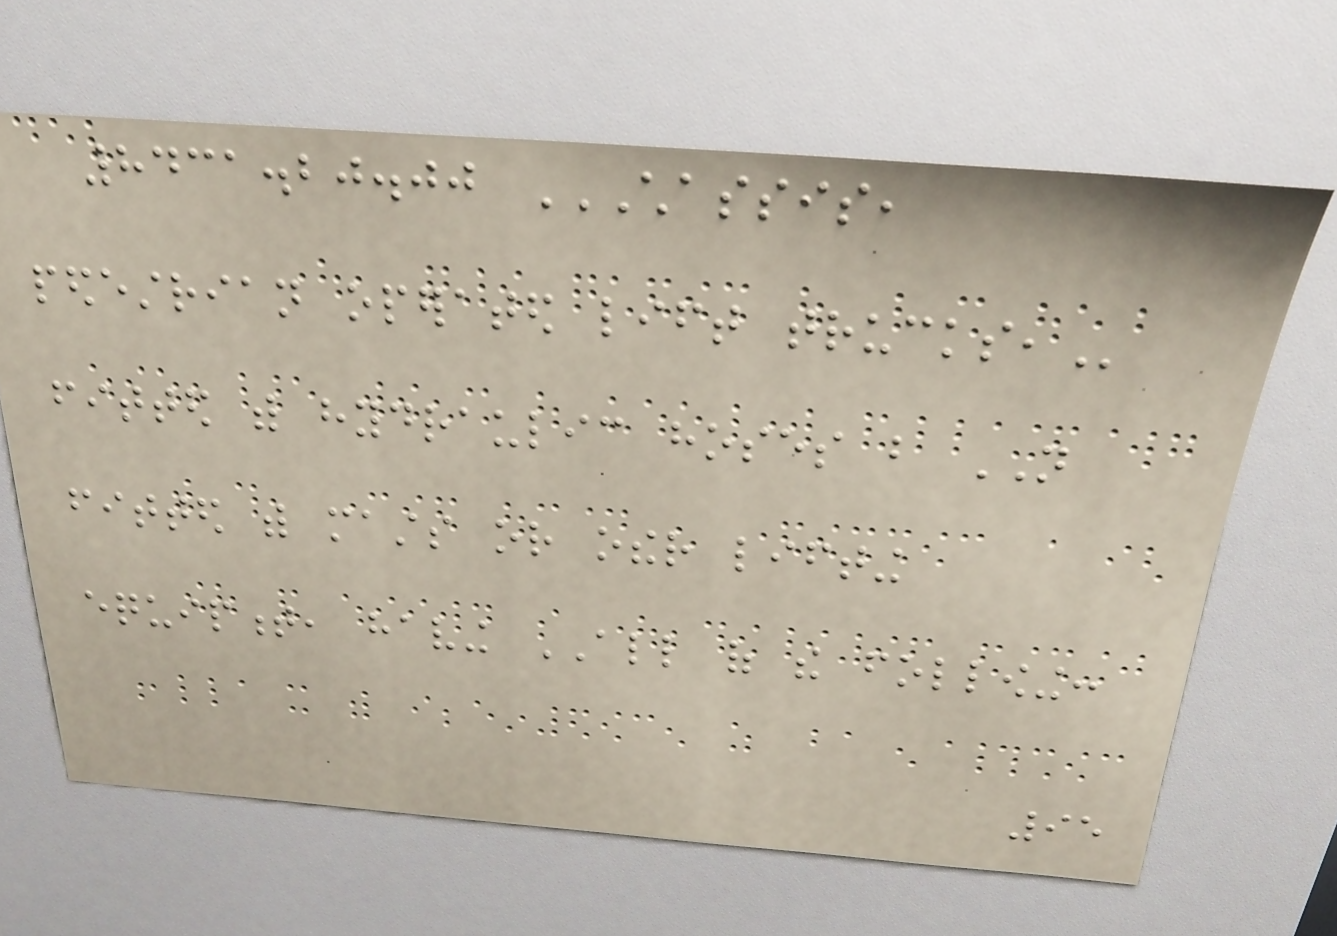8431.20.00 CHASSIS,
PEDESTRIAN OPERATED LIFT TRUCKS,
fitted with hydraulic hoses but NOT
fitted with masts or other lifting
equipment, having ALL of the following:
95
